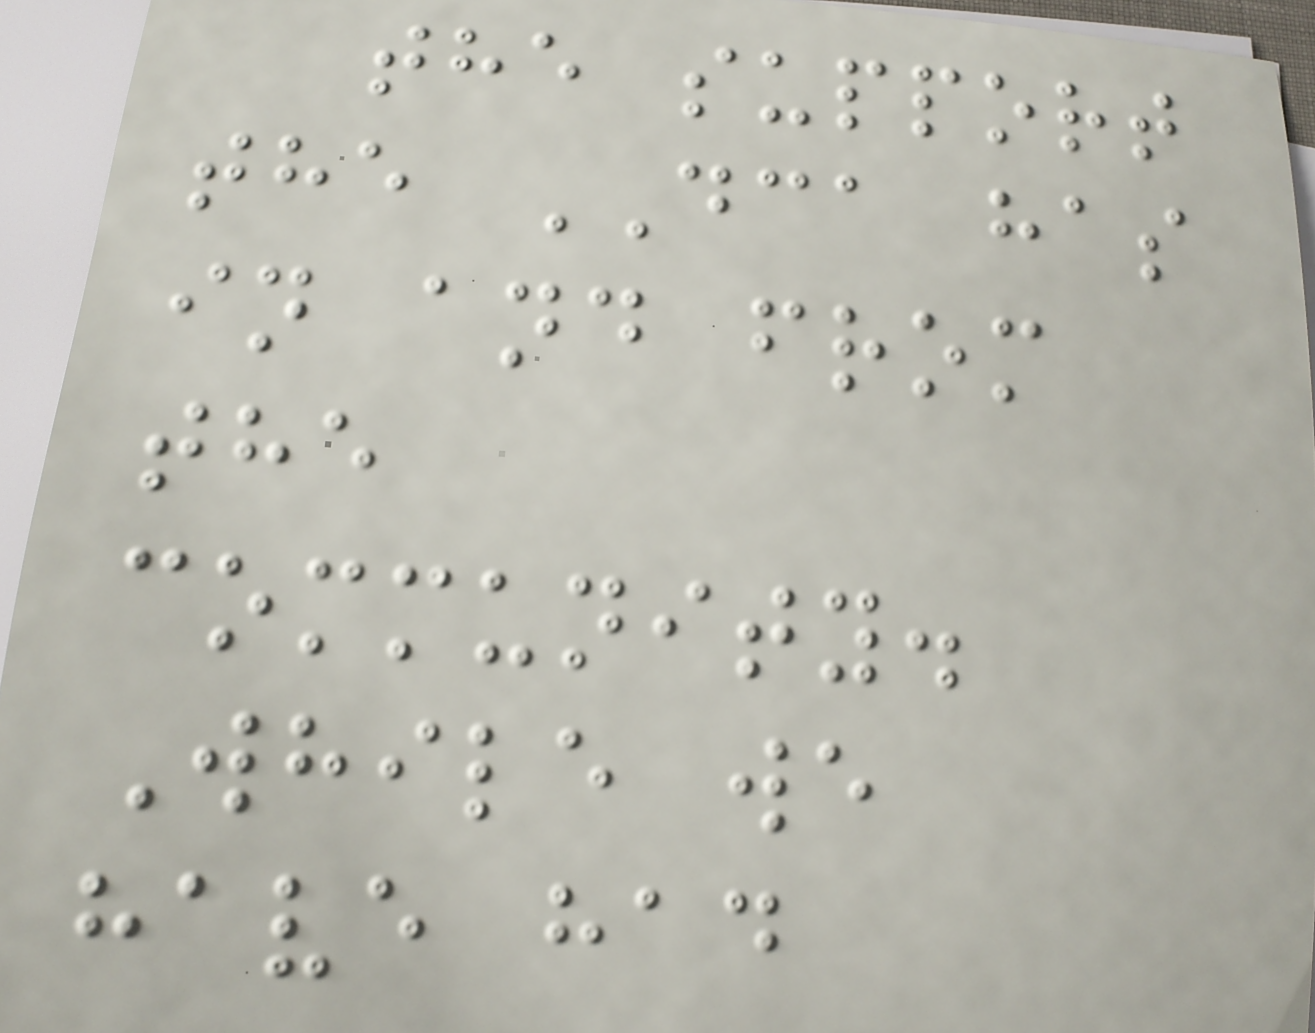the support
the DCA has
in and from
the
community.
While we
have had
